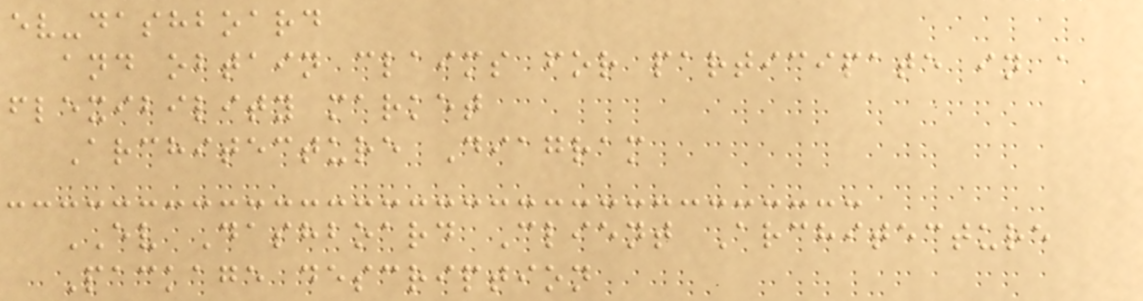ev-dashboard
and obtain claims for participate in a
flexibility market
Architecture Diagram
EV Dashboard Client Architecture
Package description
